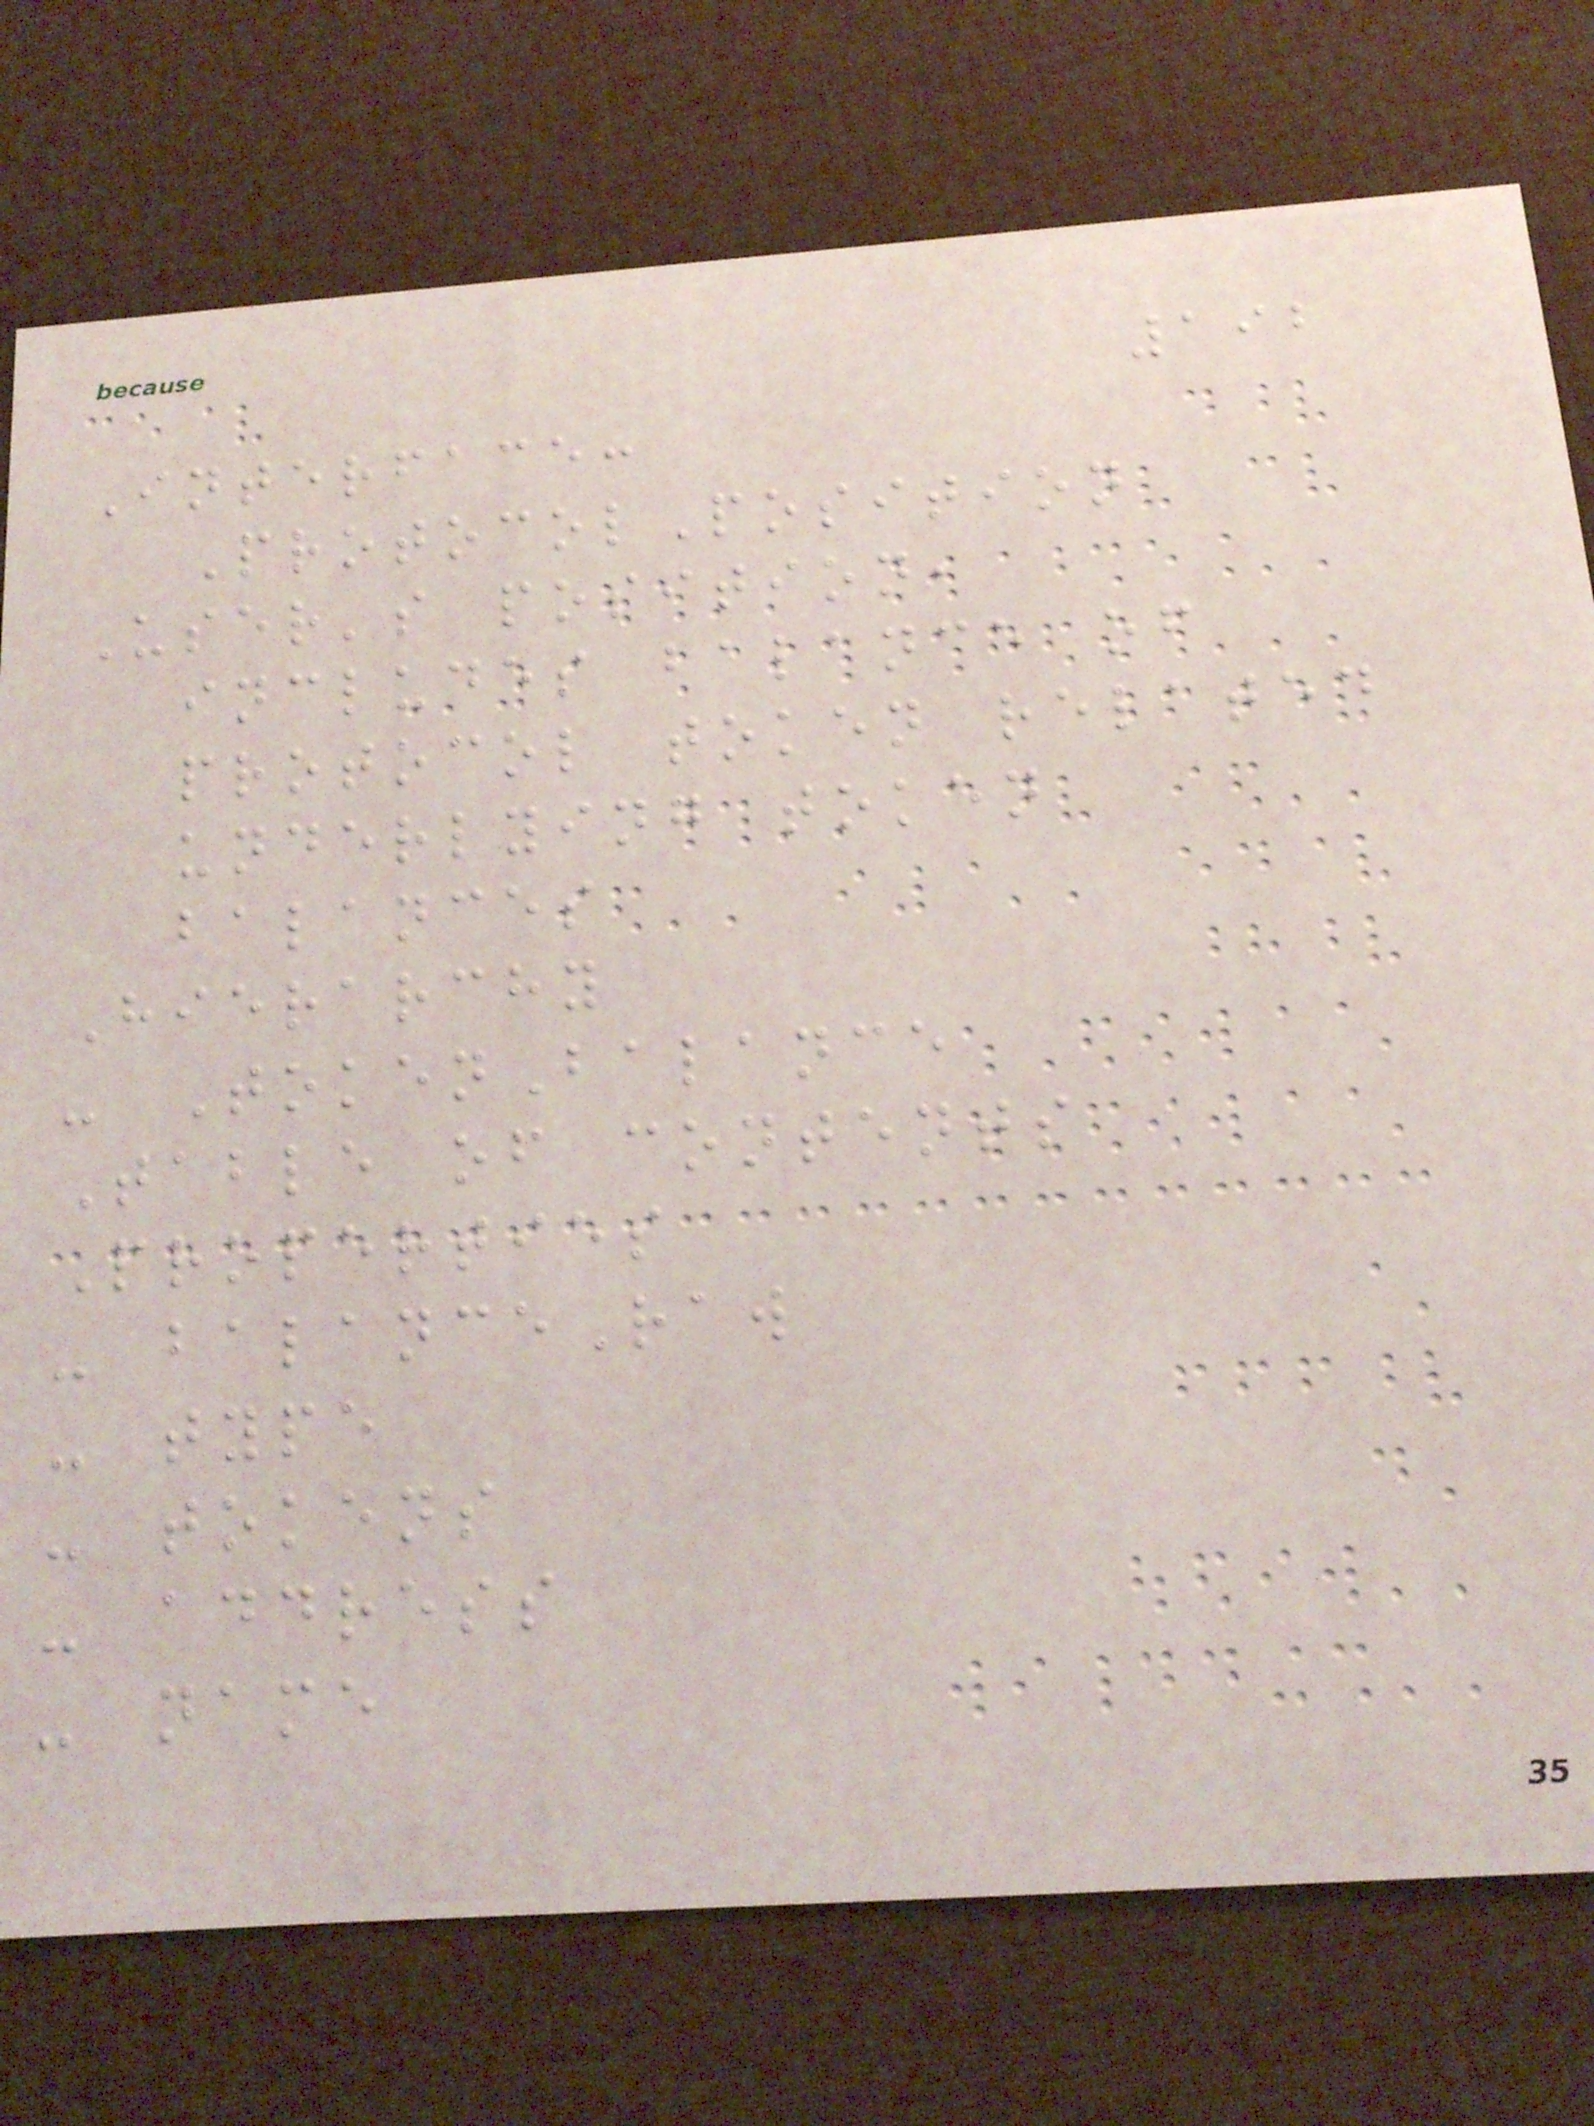192
Interface:
ProtocolPosition
User's position,
includes balance of
protocol token related
underlying token
balances
Hierarchy
- TokenBalance
Table of contents
Properties
- balanceRaw
- type
- tokens
- address
- name
